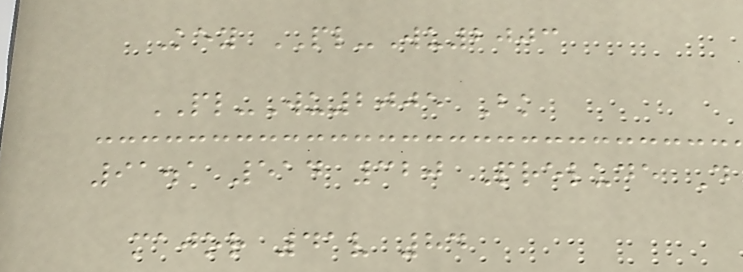Key PL-Wu2003
PL-Wu2005 Bk
91.1 514 320 Prelude D
major 41v 84
